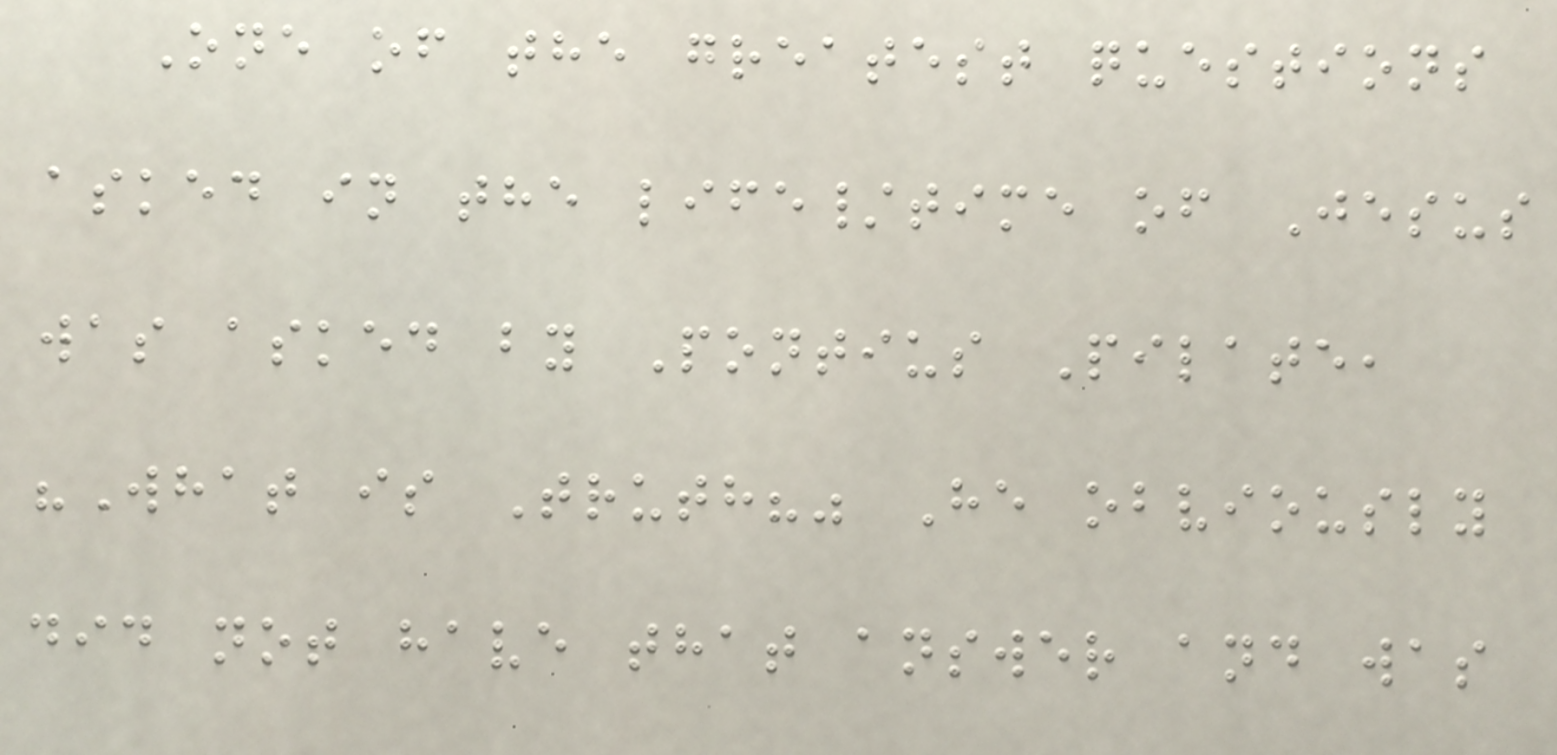One of the greatest questions
asked in the life/time of Jesus
was asked by Pontius Pilate,
"What is Truth?" He obviously
did not have that answer and was
